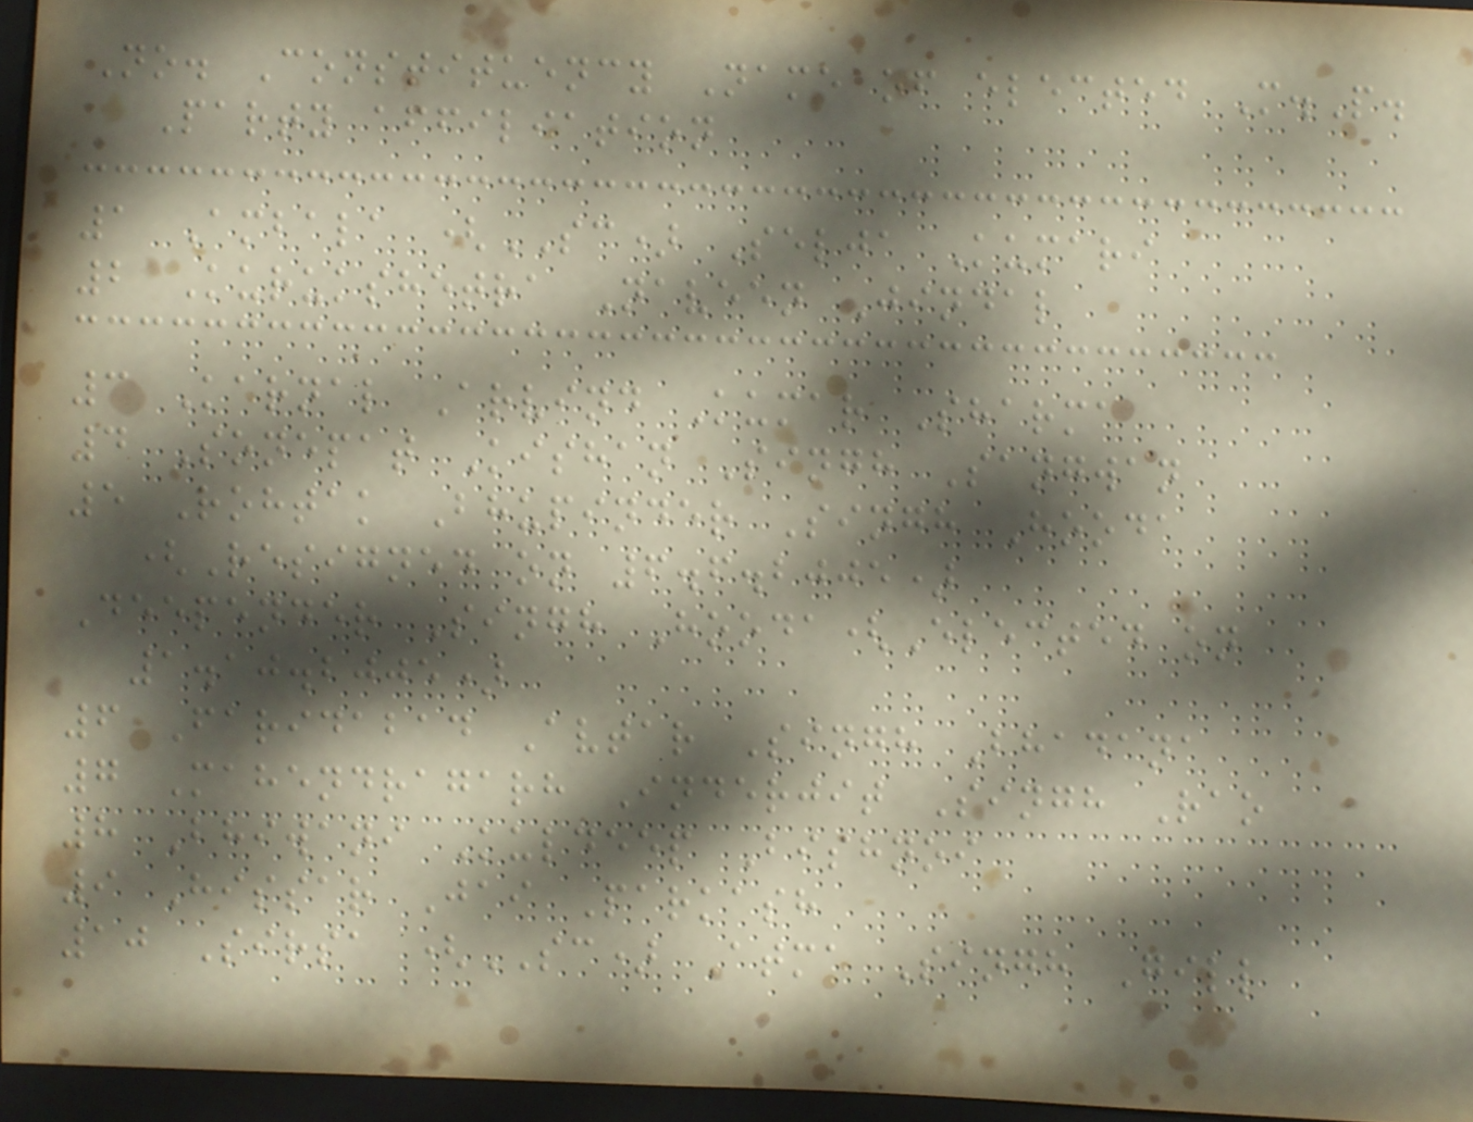No. Constituency Name of elected M.P.
Party affiliation
1 Ambala (SC) Selja Kumari
2 Kurukshetra Naveen Jindal
3 Karnal Arvind Kumar Sharma
4 Sonepat Kishan Singh Sangwan
5 Rohtak Bhupinder Singh Hooda
(Resigned on 6.6.2005)
Deepender Singh Hooda(Elected on
1.10.2005)
6 Faridabad Avtar Singh Bhadana
7 Mahendragarh Inderjit Singh Rao
8 Bhiwani Kuldeep Bishnoi
9 Hissar Jai Parkash
10 Sirsa (SC) Atma Singh Gill
